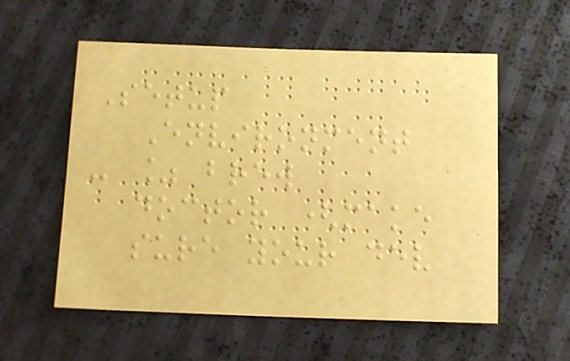Setup
Environment
- % brew
doctor (make
sure your dev
